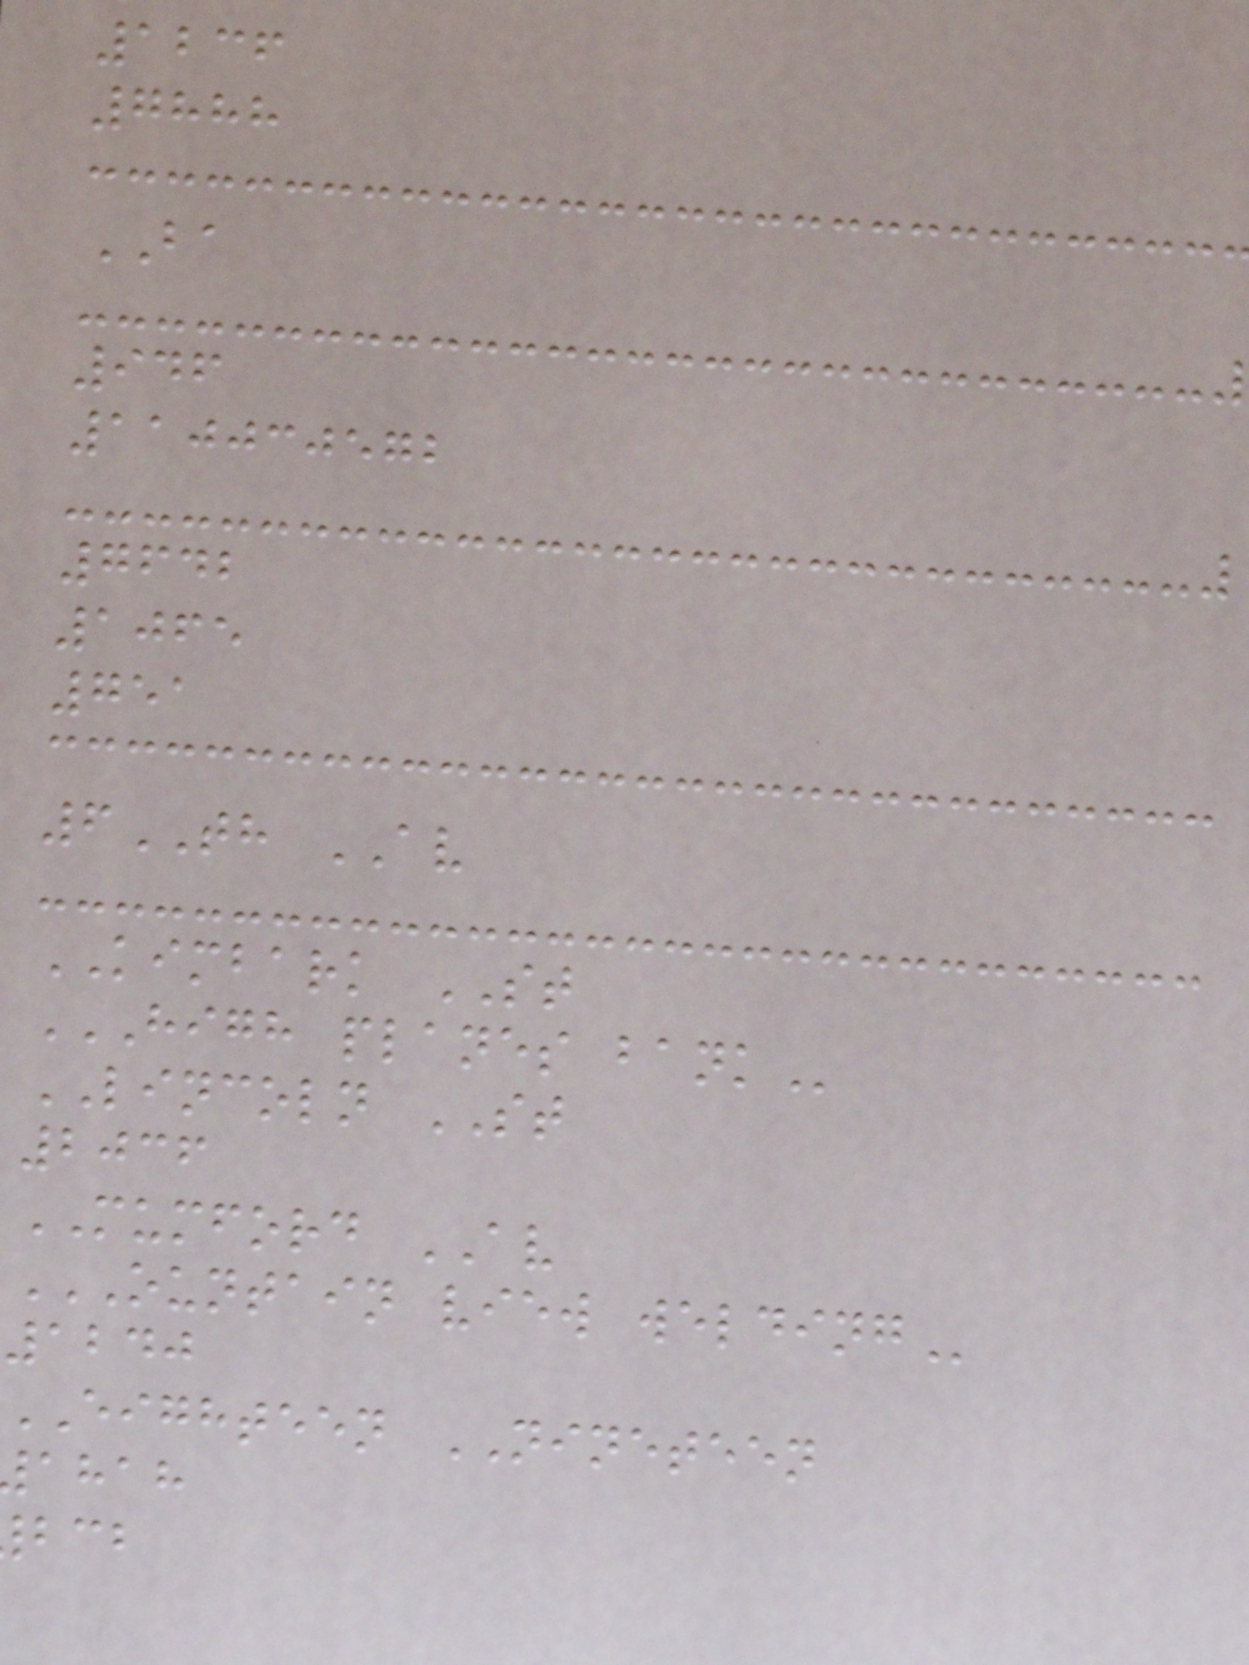1236
7888
BA
946
110030572
7642
1065
751
6TH AV
KIMBARK ST
HIGH PLANES BANK
LINCOLN ST
2036
MUMFORD AV
OUNTAIN VIEW WELDING
1240
EIGHTEEN NINETEEN
ahah
